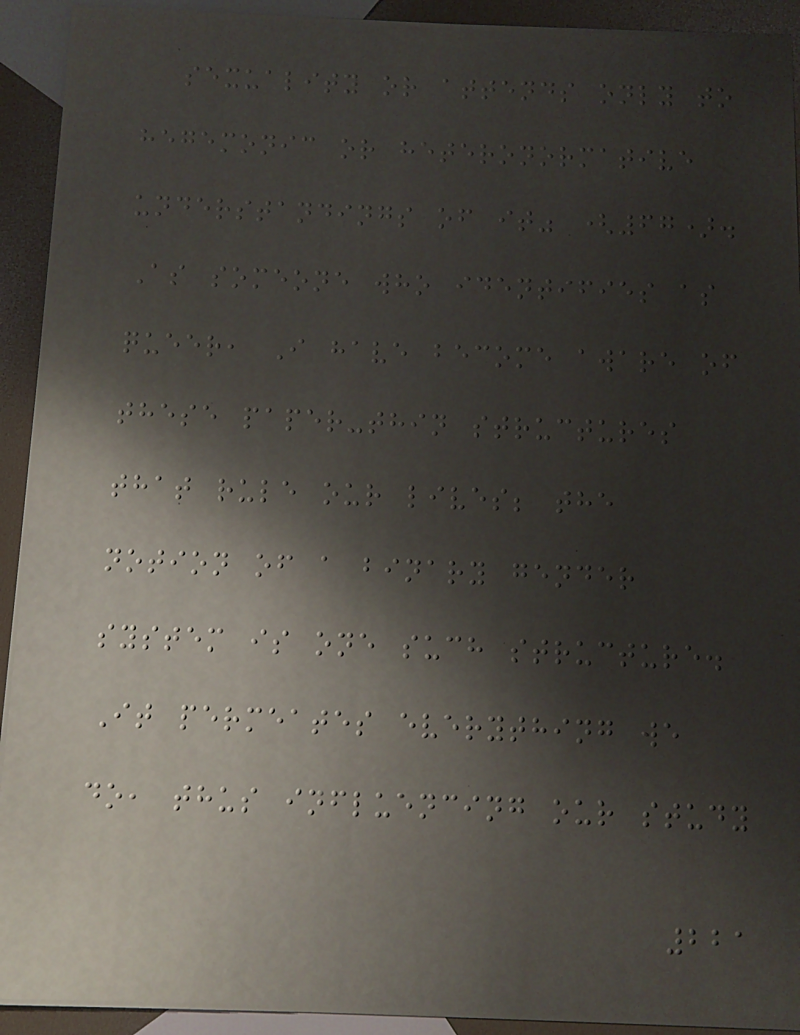sexuality or attends only to
hegemonic or heteronormative
understandings of it" (67).
As someone who identifies as
queer, I have become aware of
these paper-thin structures
that rule our lives; the
notion of a binary gender
system is one such structure.
It permeates everything we
do, thus influencing our study
221
